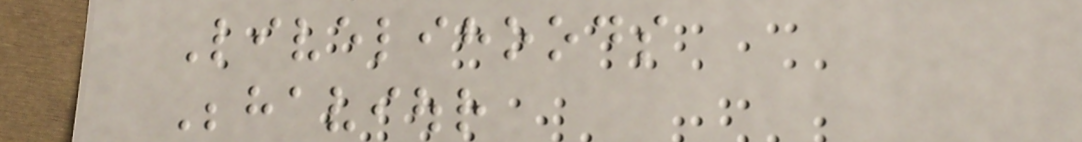Livelihoods
Behaviour
